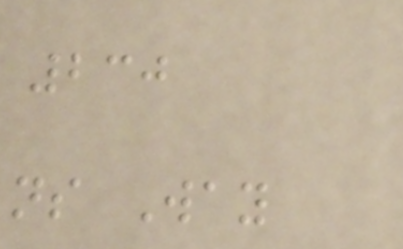230
ns Way
